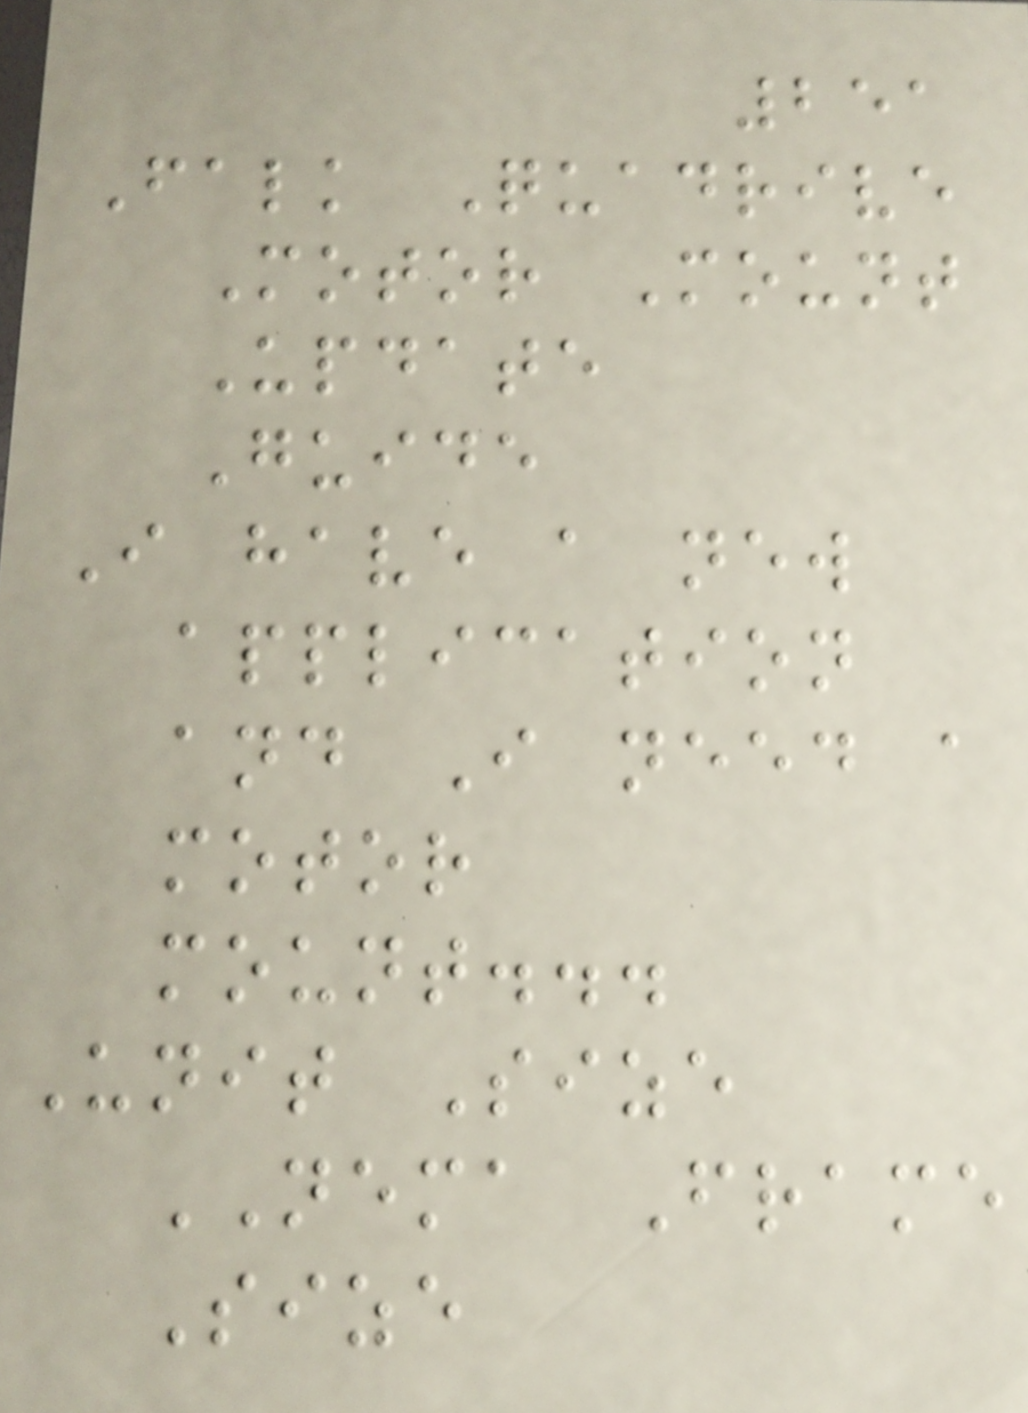251
Falk Quadrive
Motor Mount
Update
Guide
I have a new
application
and I need a
motor
mount...
Unit Size
NEMA Frame
Size
